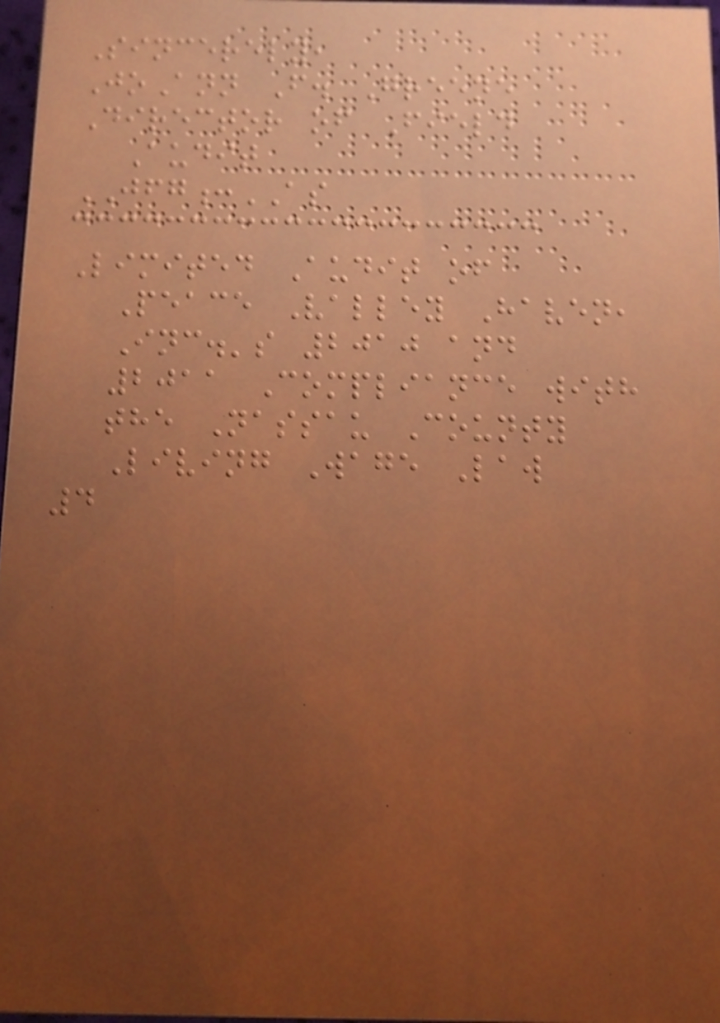Sincerely,
JoAnn F. Greene
Director of Field
Audit
JFG:AS
Limited Audit of
Peace Valley Haven,
Inc.'s 2010 and
2011 Compliance with
the Nassau County
Living Wage Law
4
